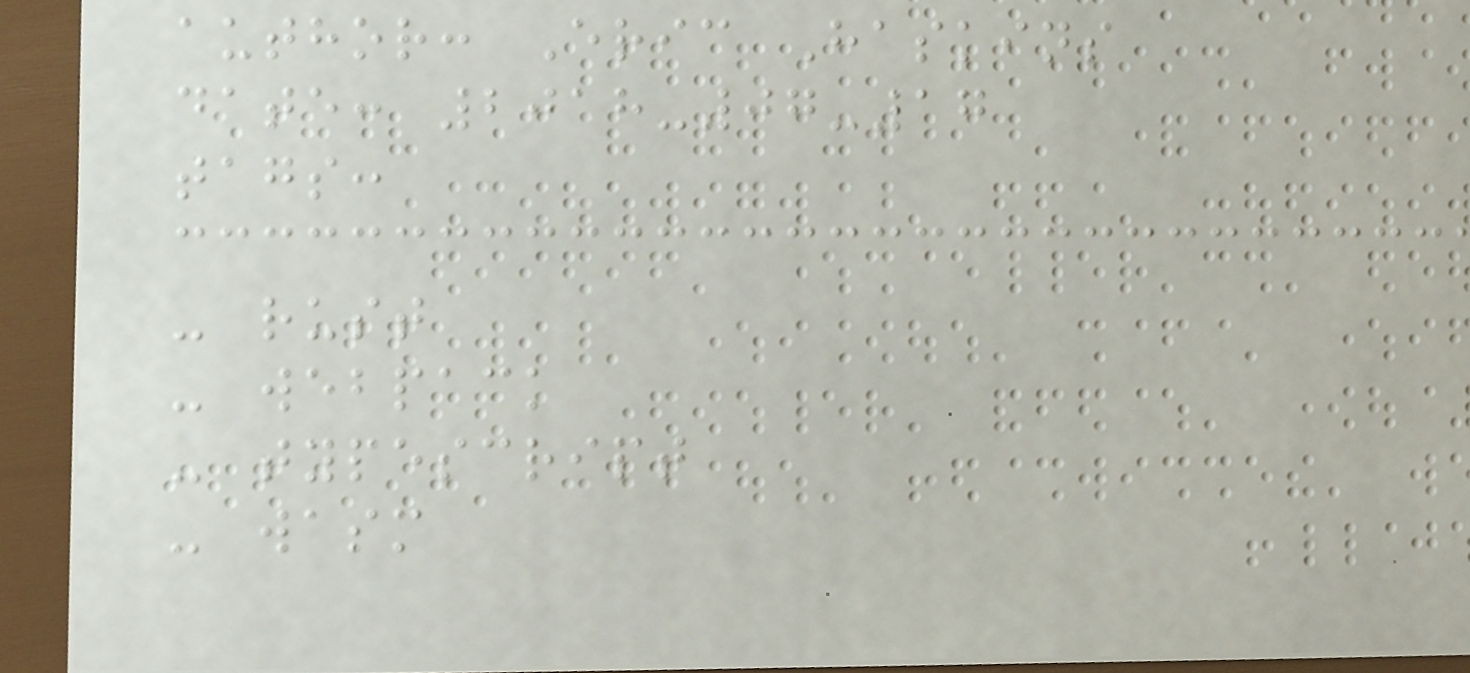author: Eric Haskins
date: 2018-07-17
tags:
- rust
- webpack
- typescript
- wasm
